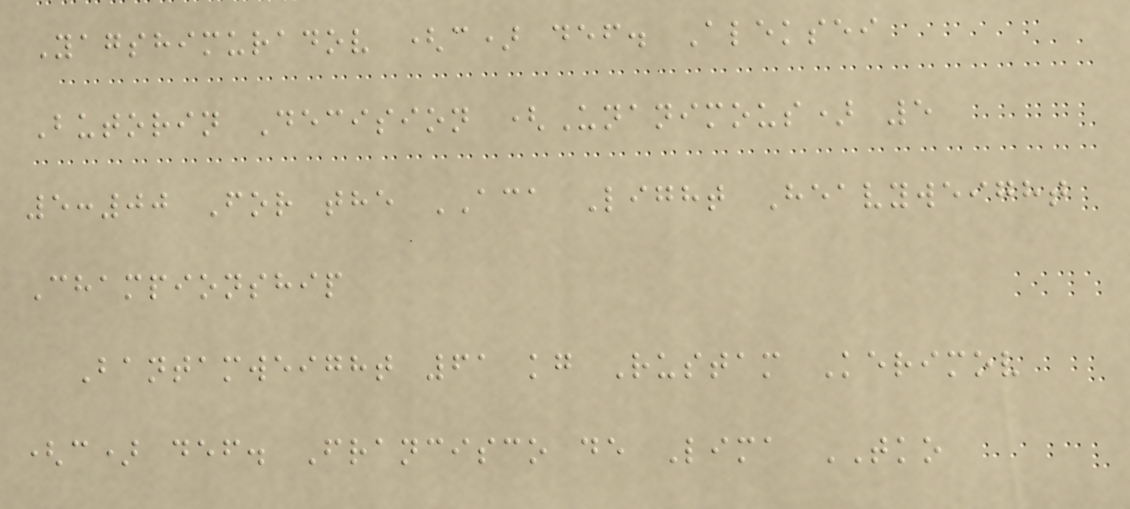Yagshimuradov (c) def. Aleksei
Butorin Decision (Unanimous) 5
5:00 For the ACA Light Heavyweight
Championship
Bantamweight 61 kg Rustam Kerimov
(c) def. Francisco de Lima TKO
